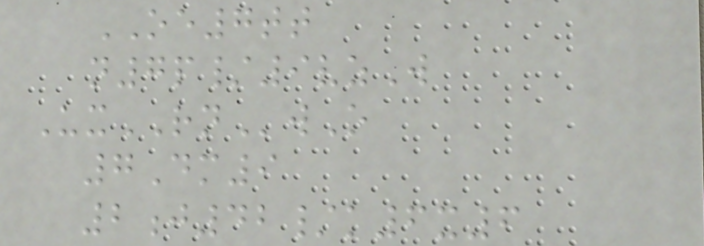OE7tt
n7p/9vzW
UxRNwO
7Dm9
2j42/k6x6
